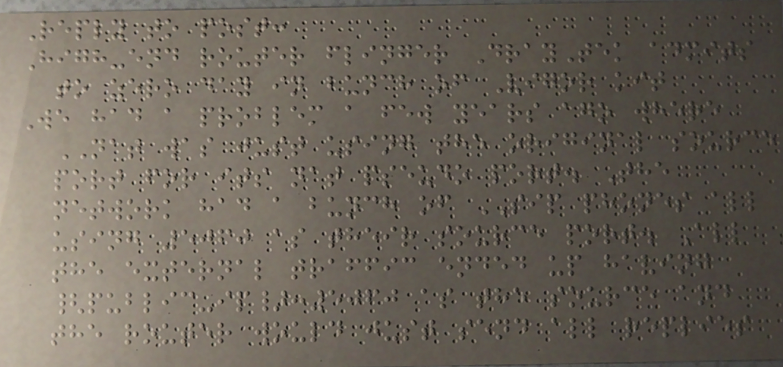Reply to post:
High-end router flinger DrayTek admits
to zero day in bunch of Vigor kit
We had a problem a few years ago where
NAT was just using the original source
port for its nat pseudo port. The
network had a bunch of SIP phones all
using 5060 as their source port. All
the external traffic ended up having
{public-ip}:5060 as the source and
the router would just send all replies
